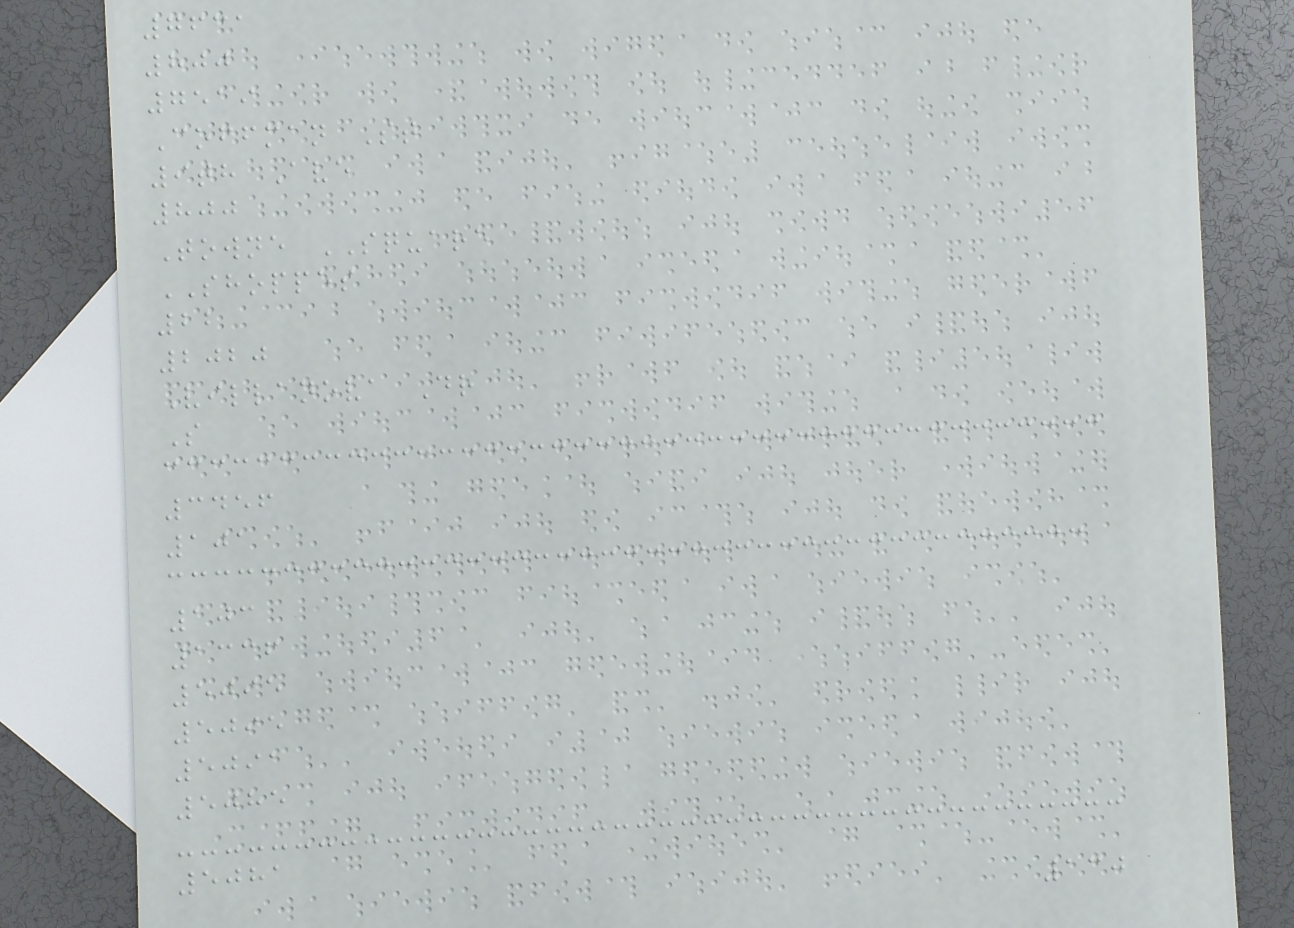7631
800
7519
Coffman St
9th Ave
800
Towne SQUARE
SHOPPES
22
2020
Villanova Dr
S
3456
101
103
1336
5095
5095
5091
5085
5081
130
